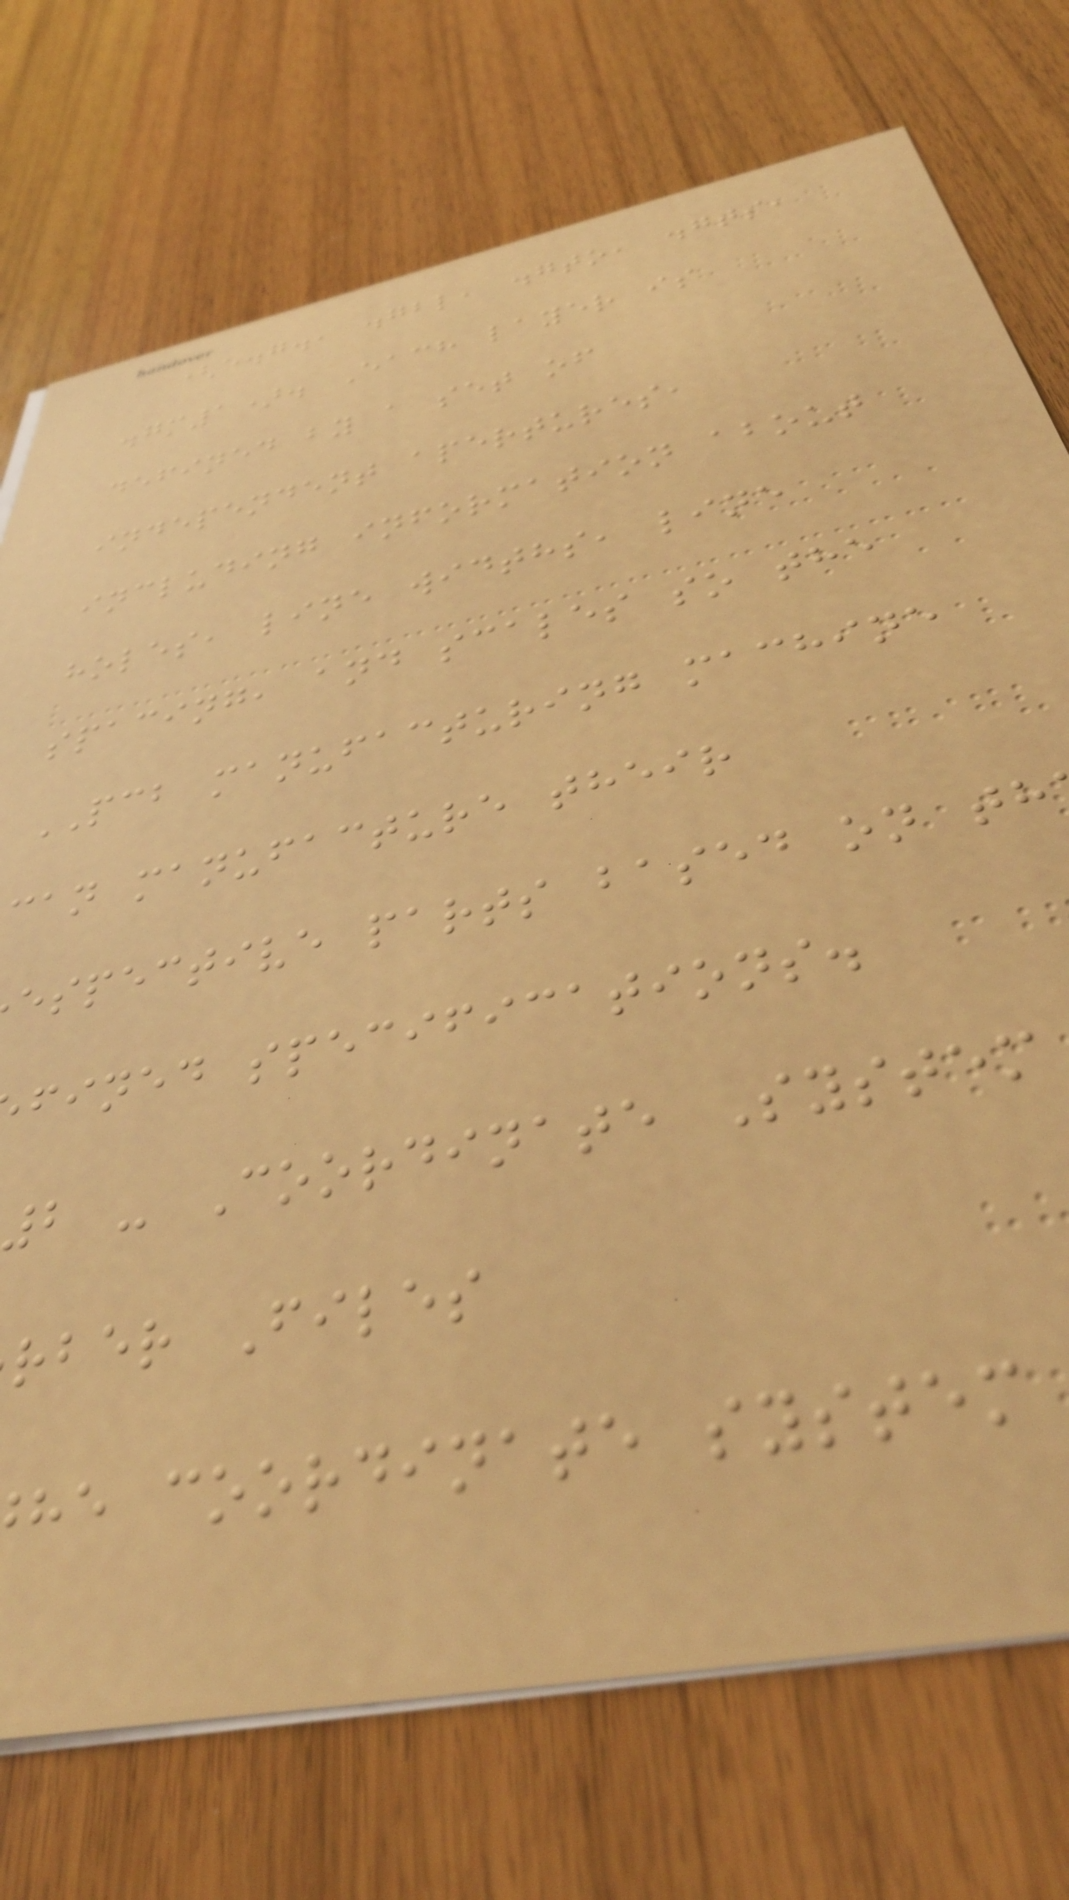(e.g., .gbl, .gto, .gts,
.gm1). Each layer is
defined by a set of
independent apertures,
including information about
holes, line widths, line
spacing, and scales so the
PCB manufacturing machine
can manufacture their
espective parts based on th
fined specifications.
b - Coordinate System
rber Files
he coordinate system
